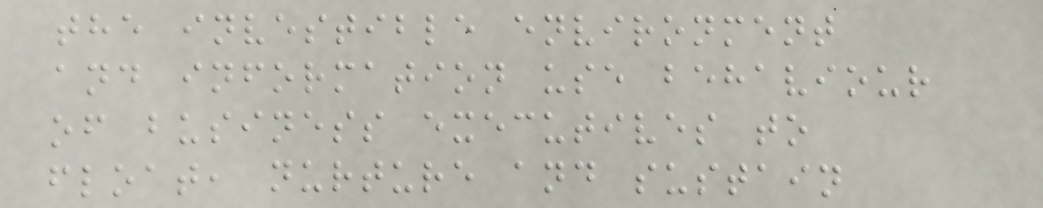the investible environment
and information use behaviour
of business executives to
float, nurture and sustain
